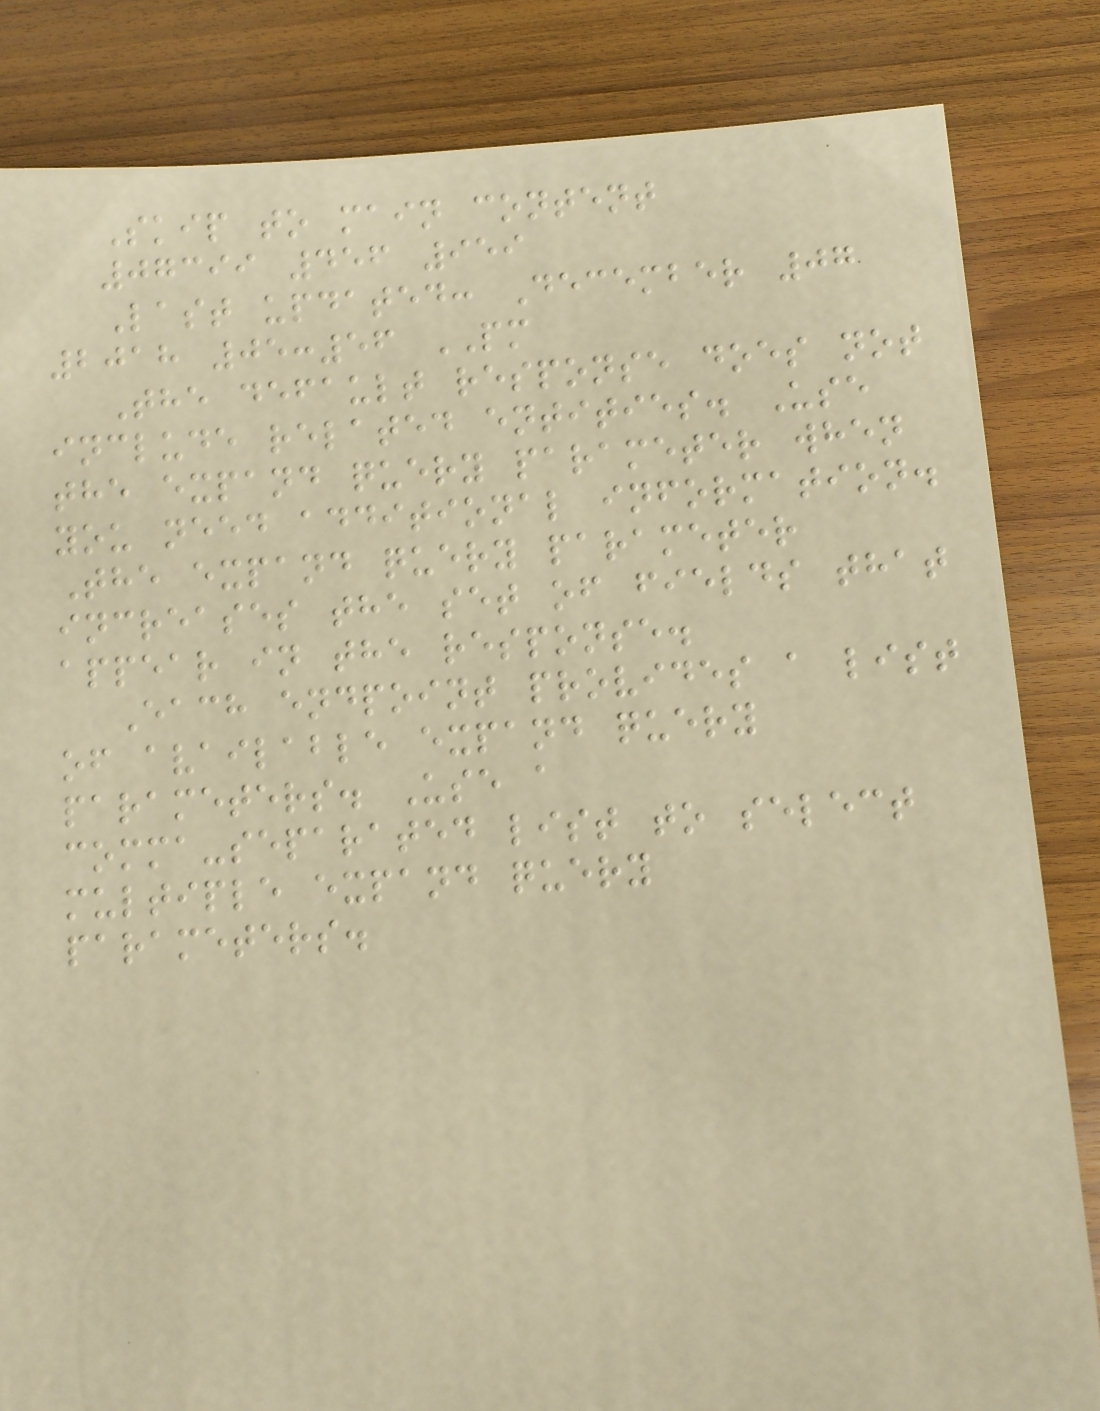Skip to main content
07399 456 959
Last updated: December 07
2018 05:56 PM
The default response does not
include related entities. Use
the expand query parameter when
you need additional information.
The expand query parameter
increases the set of fields that
appear in the response.
Each endpoint provides a list
of available expand query
parameters. Use a
comma-separated list to select
multiple expand query
parameters.
